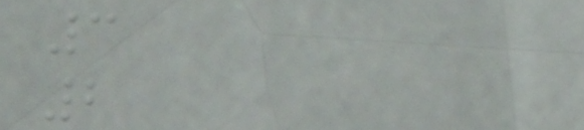3
2
